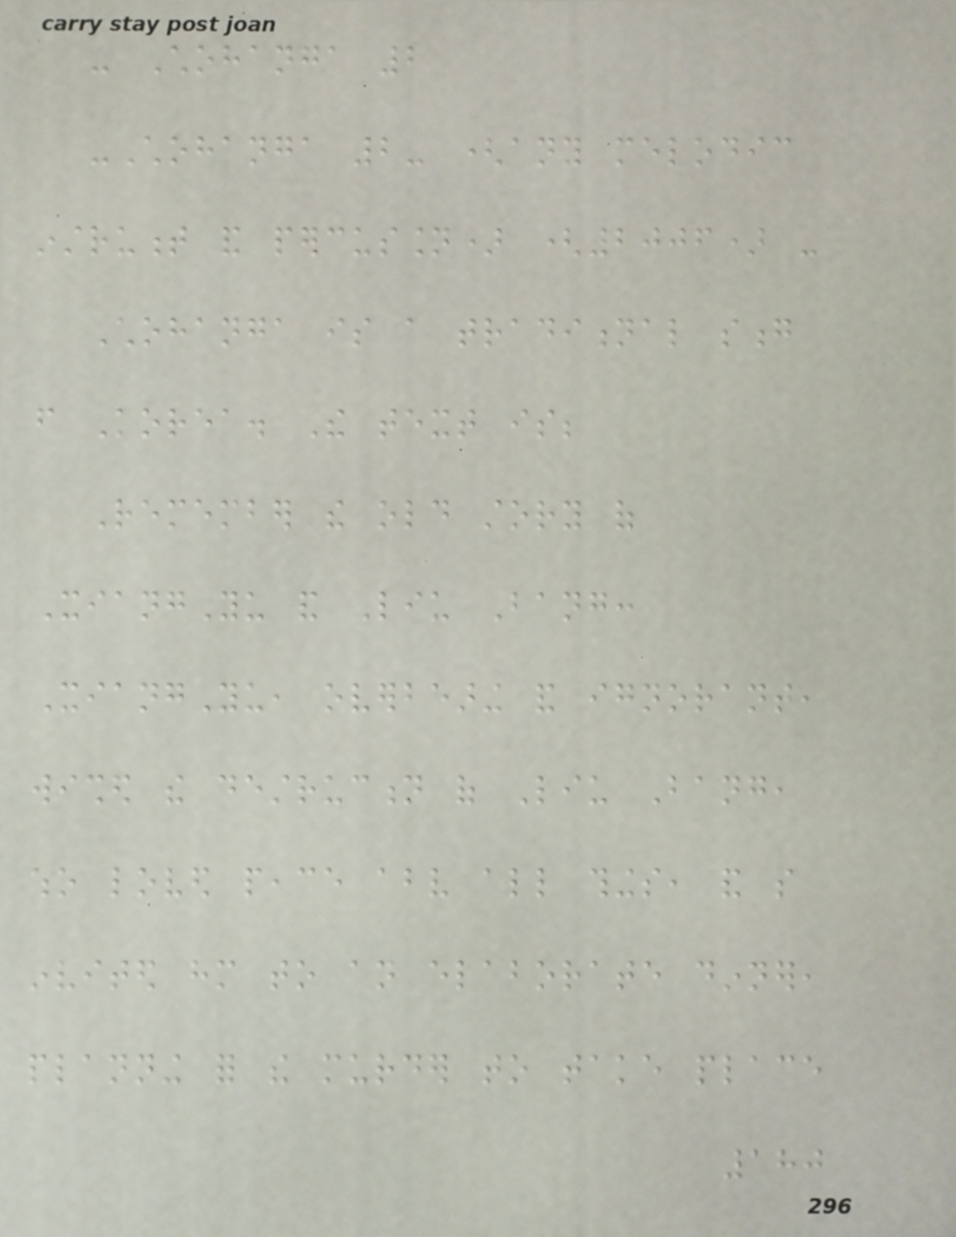- Chohanga 2
-Chohanga 2- (any melodic
instrument and percussion) (2006) -
Chohanga is a traditional song
from Korea. The text is;
Remember the old story of
XiangYu and Liu Bang:
XiangYu, overbearing and ignorant,
wished the destruction of Liu Bang,
who loved peace above all things, and so
invited him to an elaborate dinner,
planning for the murder to take place
180
